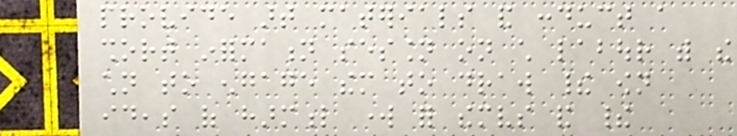provide art materials and conduct a
short information session on child labour with the
children to engage them to draw their own
ideas of harmful work for themselves and their
